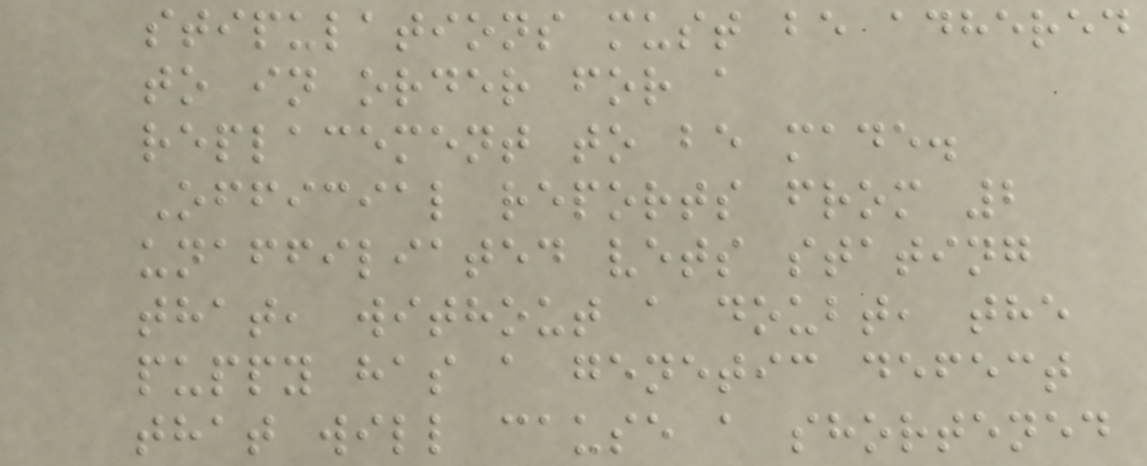stipulations must be adhered
to in order for a
replacement to be made.
Official reports from 2
unaffiliated vets stating
that, without a doubt, the
puppy has a genetic defect
that will cause a shortened
